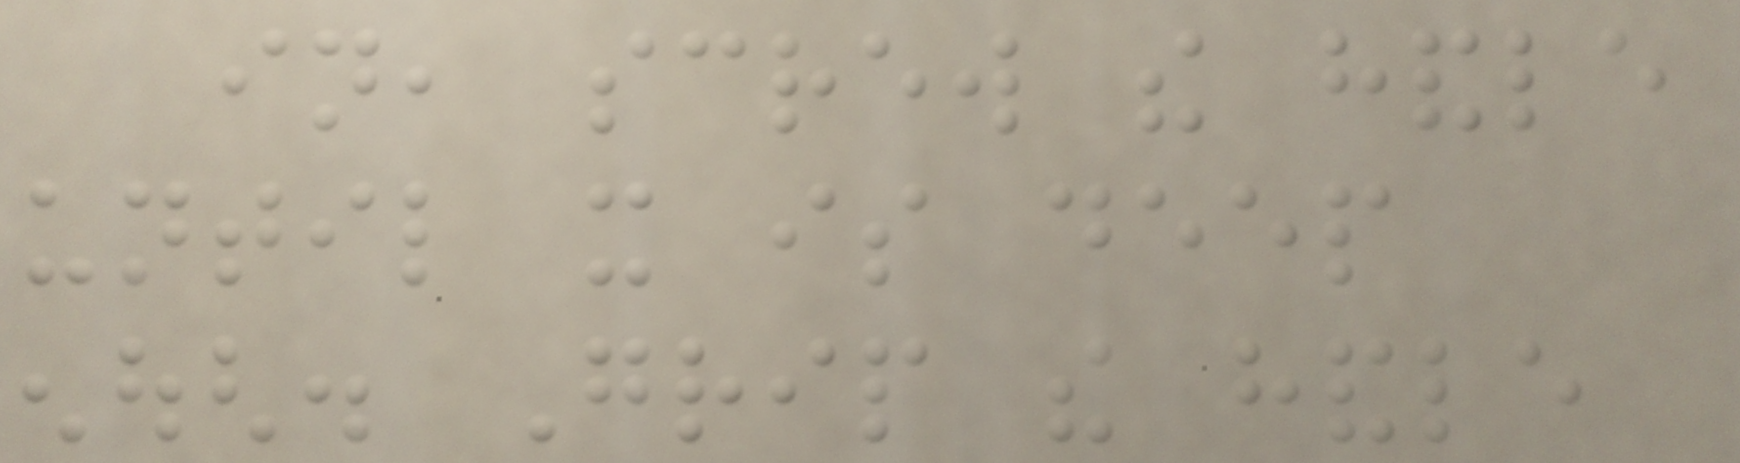in, screw the handle
until it is deep
enough. Grip the handle
